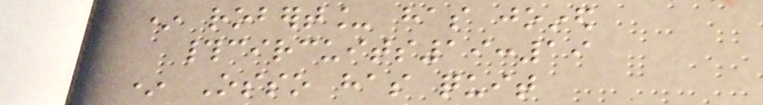* robert_ has joined
#circuits19:19
* Osso has quit
